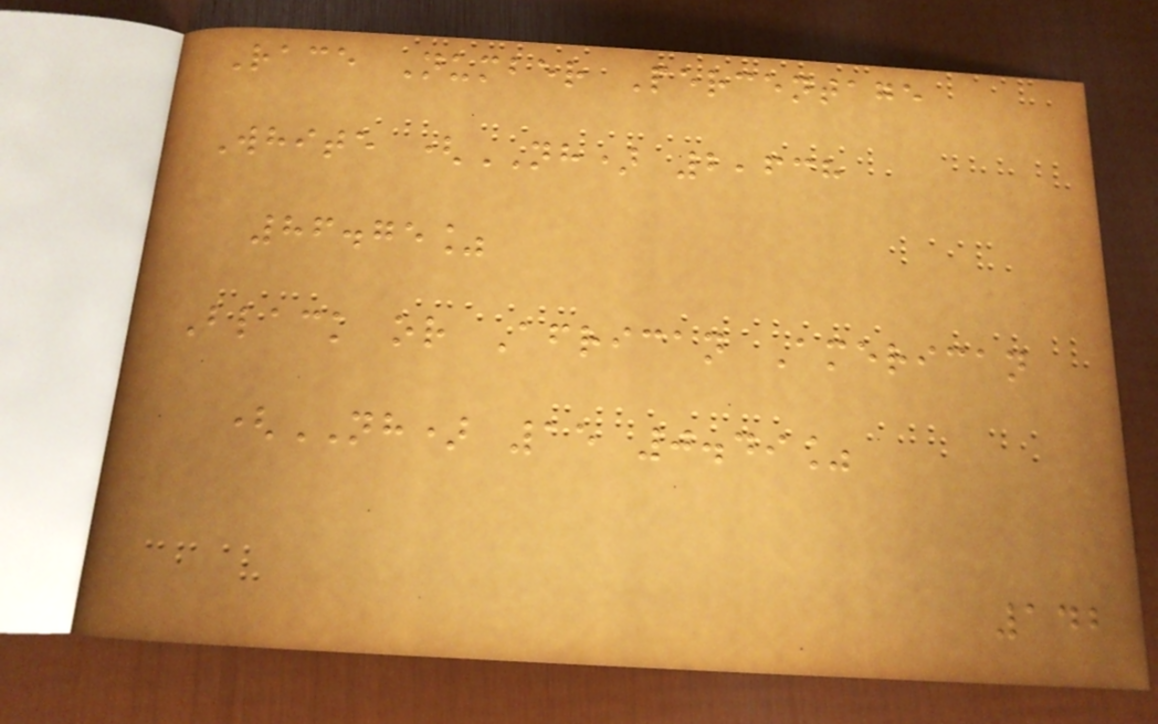Race Number Percentage
White (NH) 2,638
86.75%
Black or African American
(NH) 15 0.49%
142
